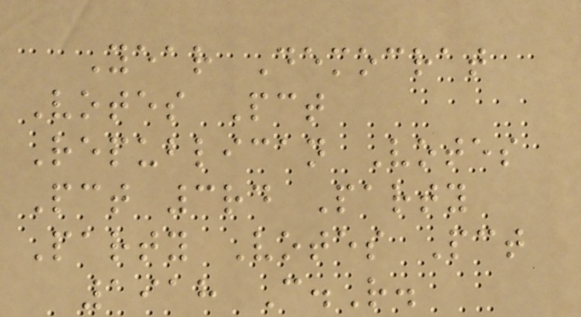Year Democrat
Votes Pct
Republican Votes
Pct 3rd Party
Party Votes Pct
1918 C.R.
